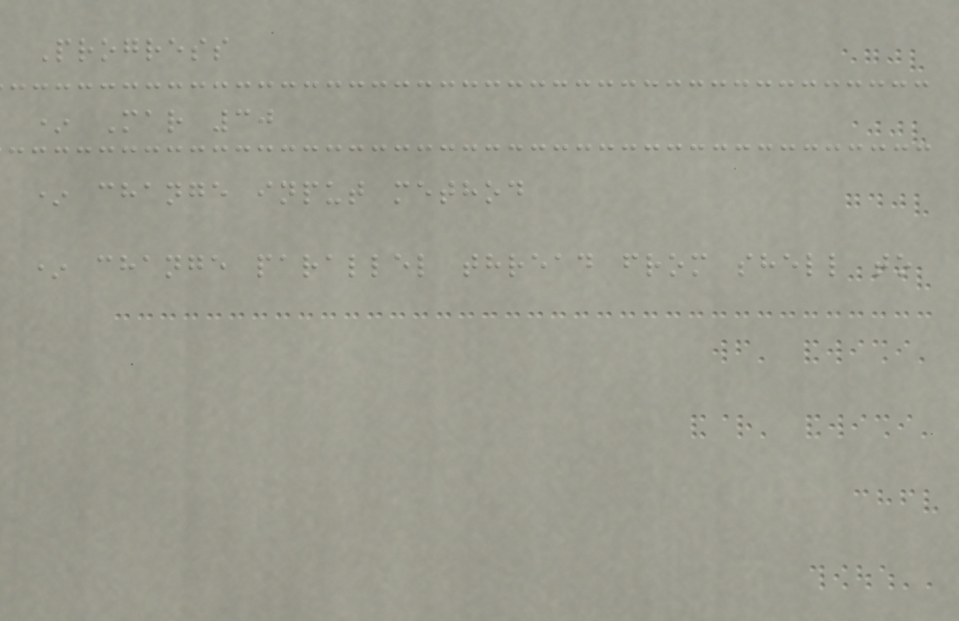Progress
* Mar 30
* change input method
* change parallel thread from shell to
